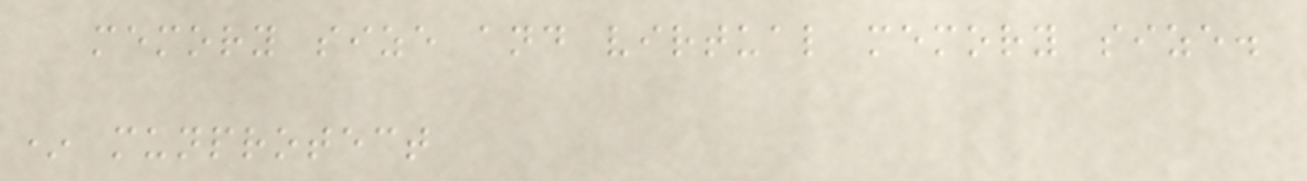memory size and virtual memory size.
* munprotect
